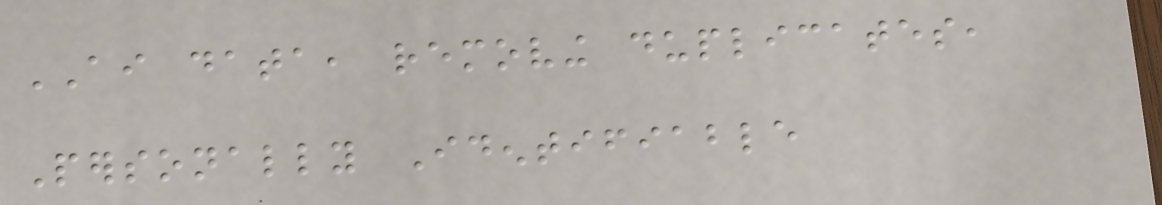AI data, removing duplicates,
Personally Identifiable
